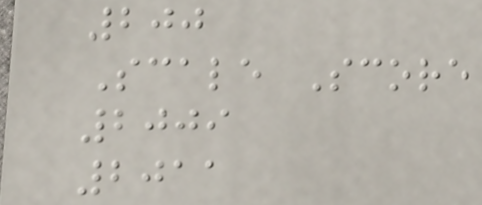200
Scale Score
2009
2011
